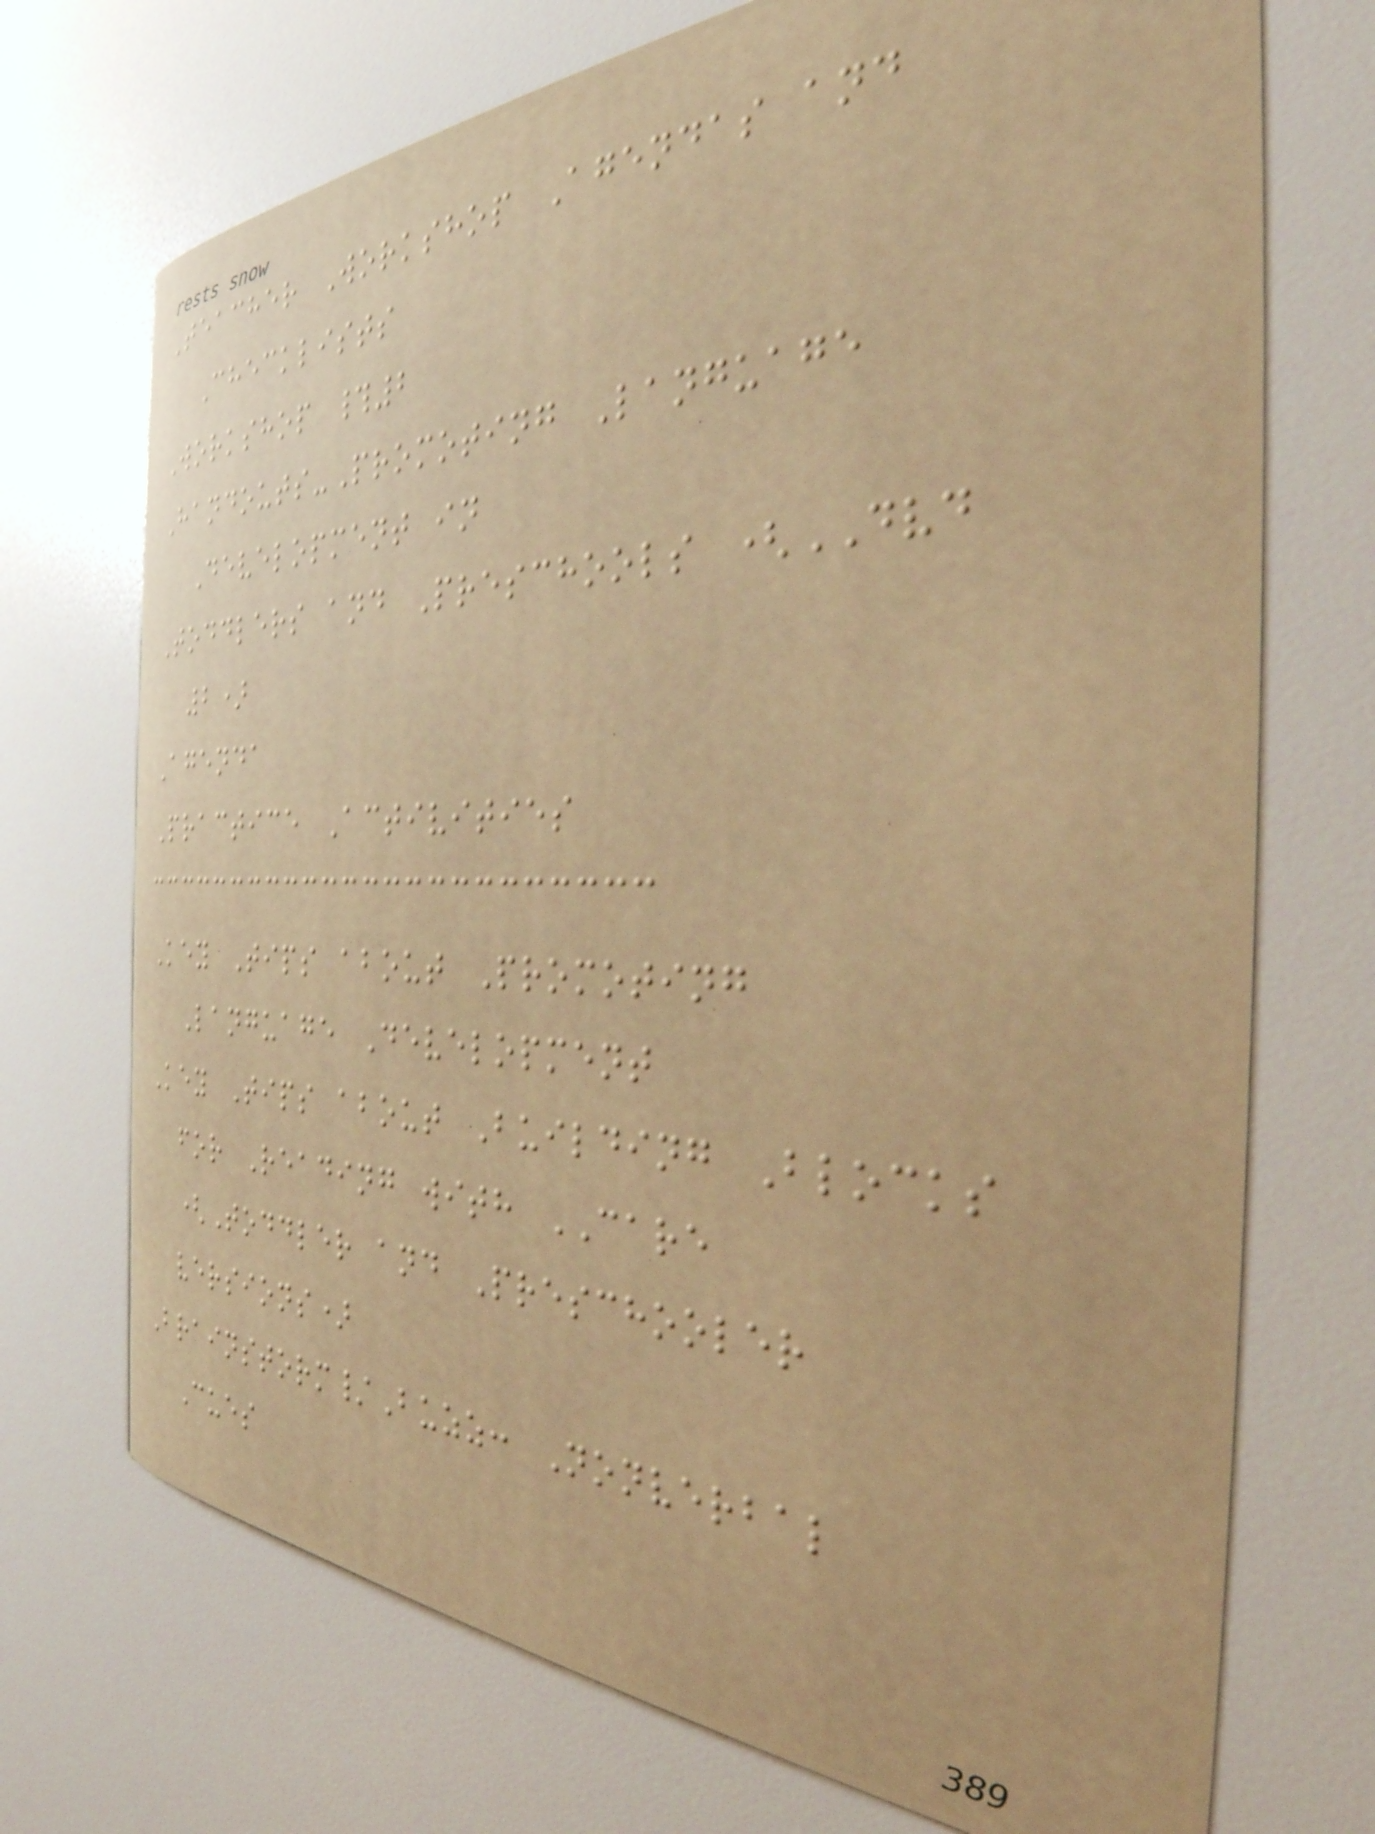Teacher Workshop Agendas and
Checklists
Workshop #2
Handouts-Promoting Language
Development in
Toddlers and Preschools (DVD
2)
Agenda
Practice Activities
Key Tips about Promoting
Language Development
Key Tips about Building Blocks
for Reading with CARE
(Toddler and Preschooler
versions)
Brainstorm/Buzz: Nonverbal
Cues
